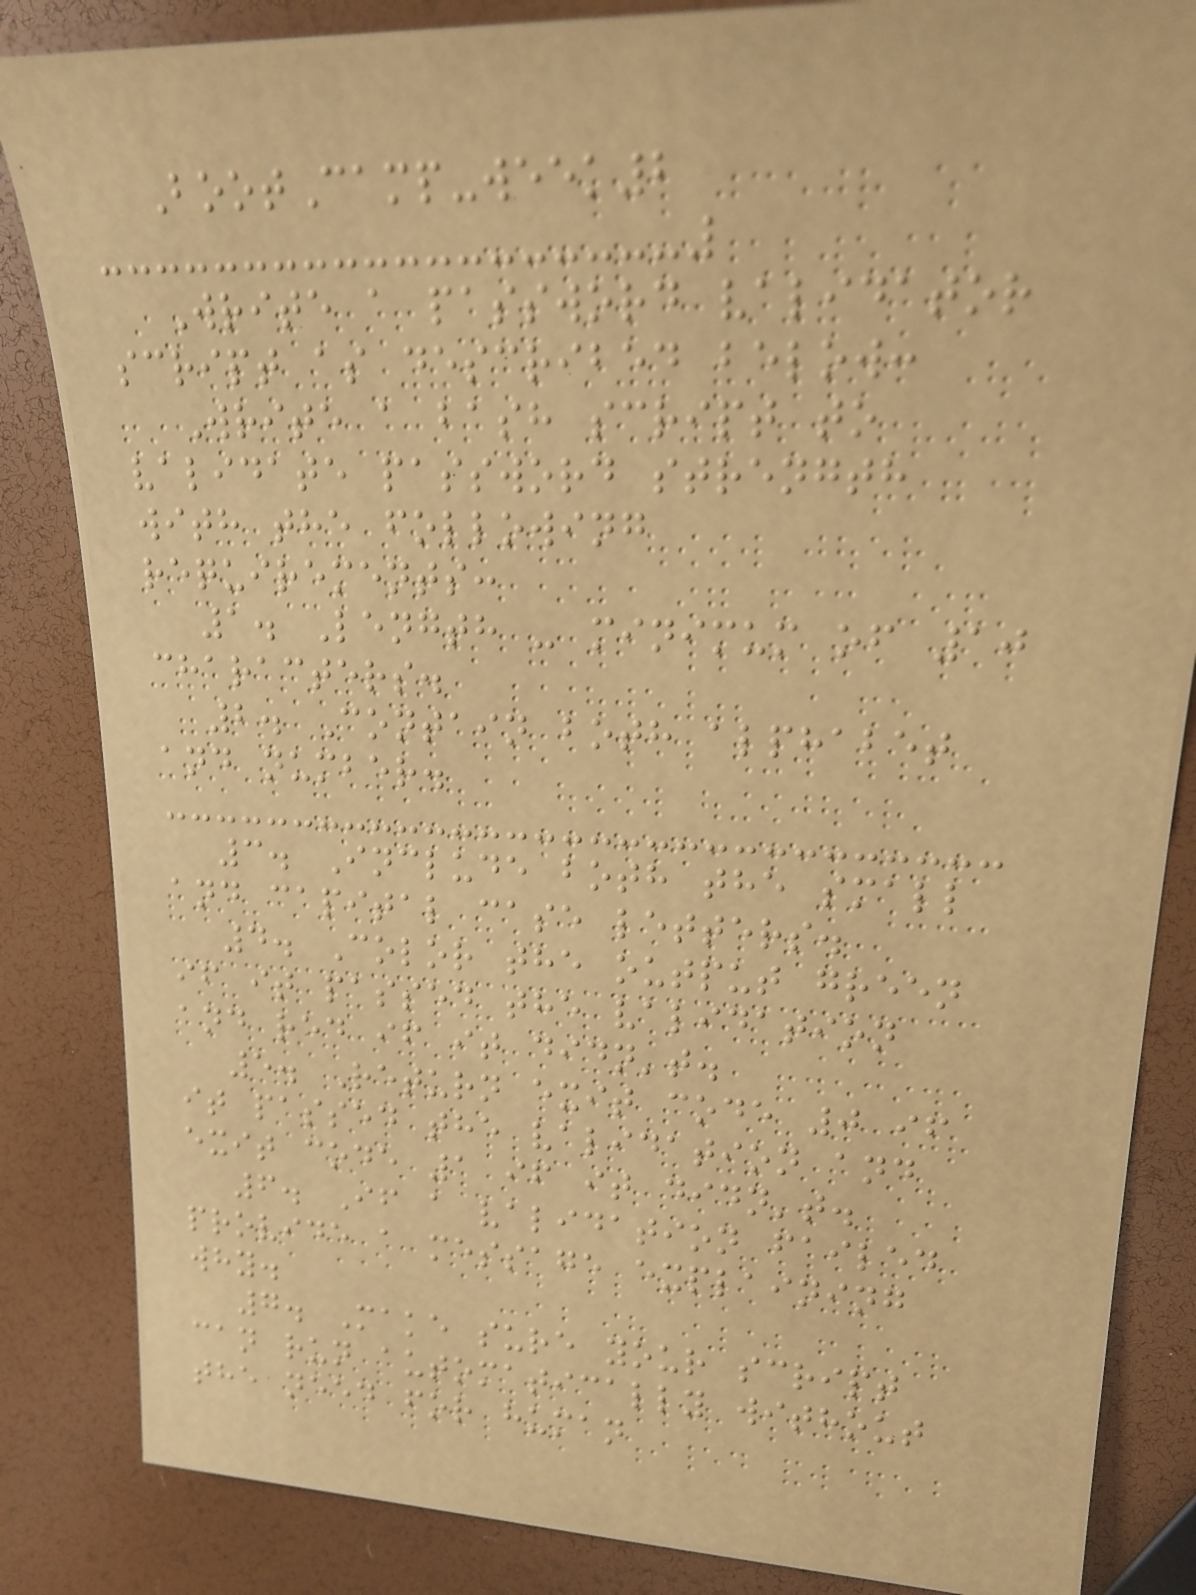BootCamp-week2
Write a password validator
script as described below:
Write a bash script to
validate password strength
with the following
requirements:
1. Length - minimum of 10
characters.
2. Contain both alphabet
and number.
3. Include both the small
and capital case letters.
4. Color the output green
if it passed the validation
and red if it didn't.
5. Return exit code 0 if
it passed the validation and
exit code 1 if it didn't.
6. If a validation failed
provide a message explaining
why.
7. Make sure your script
can run automatically without
the need for human
